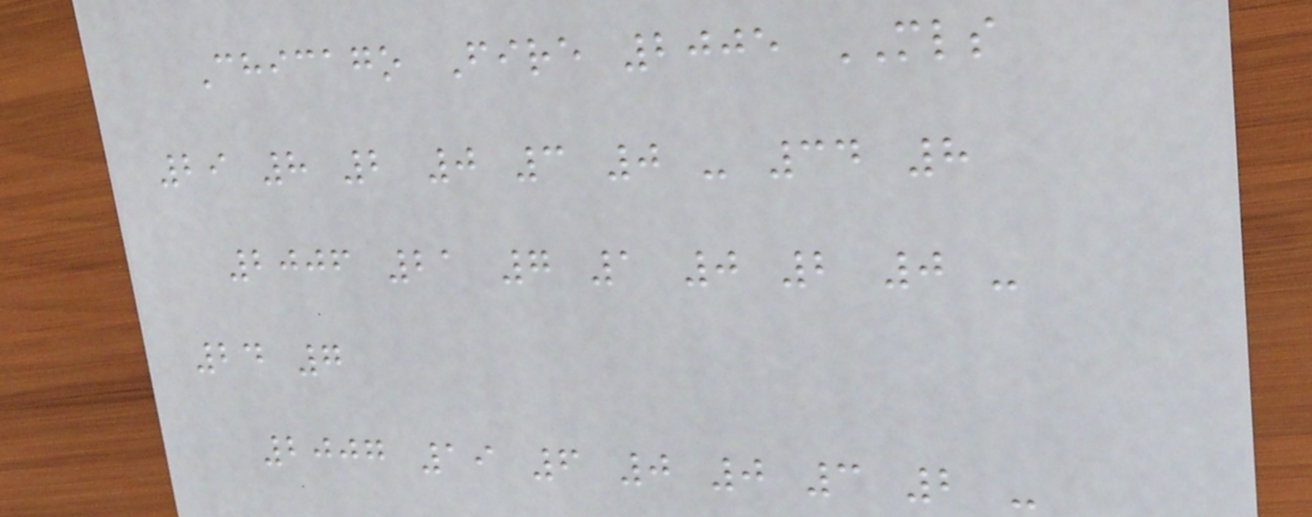Chicago Fire 2005 MLS
29 8 2 0 3 0 - 34 8
2006 21 7 1 0 2 0 -
24 7
2007 19 6 0 0 3 2 -
